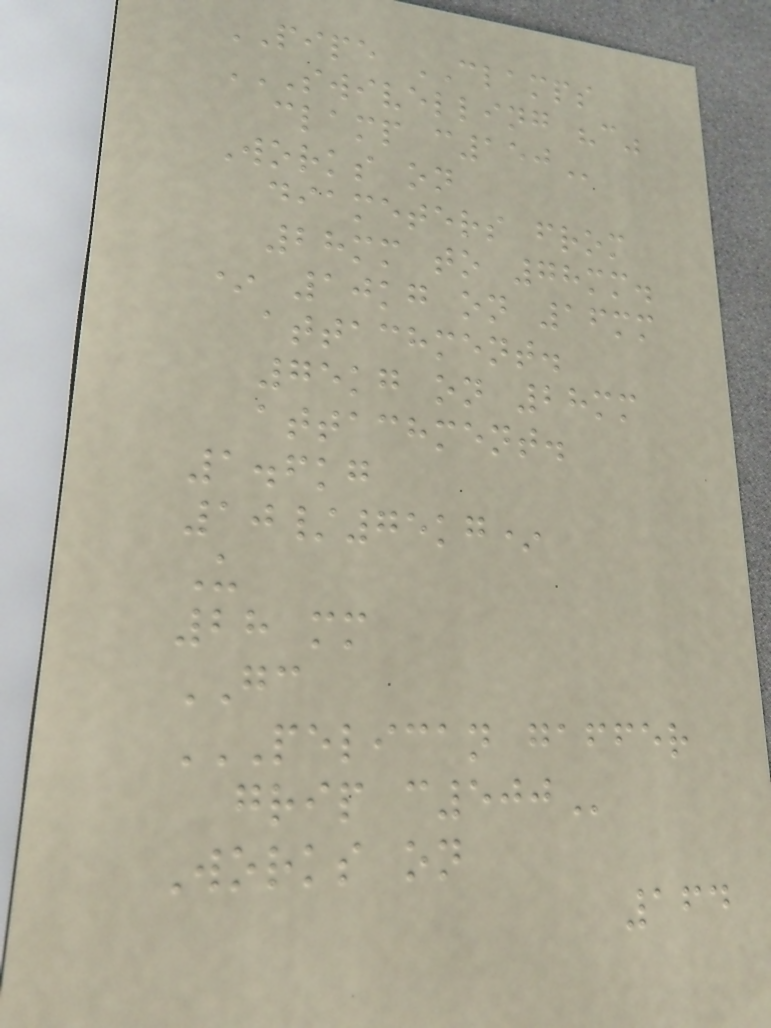PIPE CLAMPS
SWIVELLING "C"
CLAMP C150
Works on
diameters from
28mm to 78mm.
* 10kg on 16mm
attachment.
75kg on 28mm
attachment.
1.6kg
10/75kg*
U
28 mm
GC
PELICAN GAFFER
GRIP C500
Works on
164
